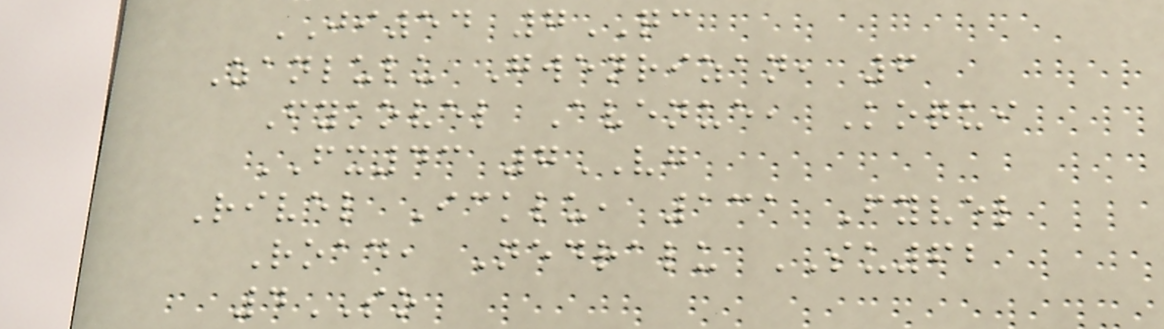JI54 7QC
Zanlulu Gwenrizan, 6
Fykovel Avenue, Koqui
FX43 7VG
Rivel Icklu, 131 Fyvel
Road, Nedralu SU62
4SO
